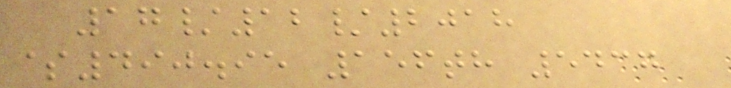17/12/2018
$490.95 156th 5437
